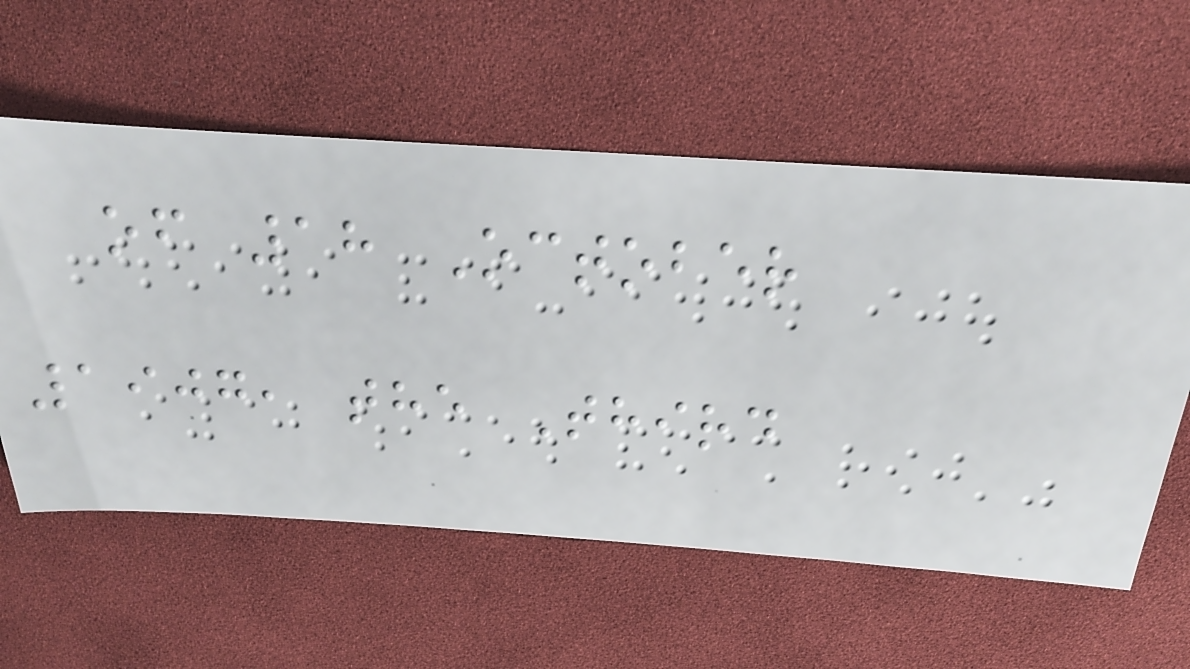of 18 October
1907, the Third
